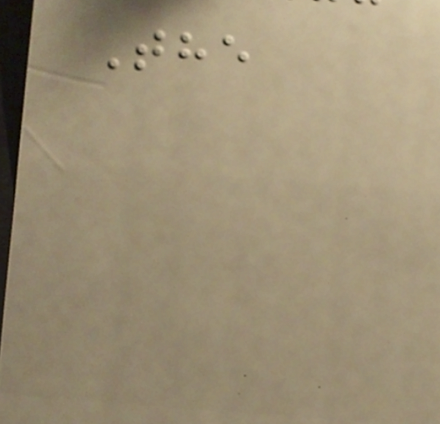The
